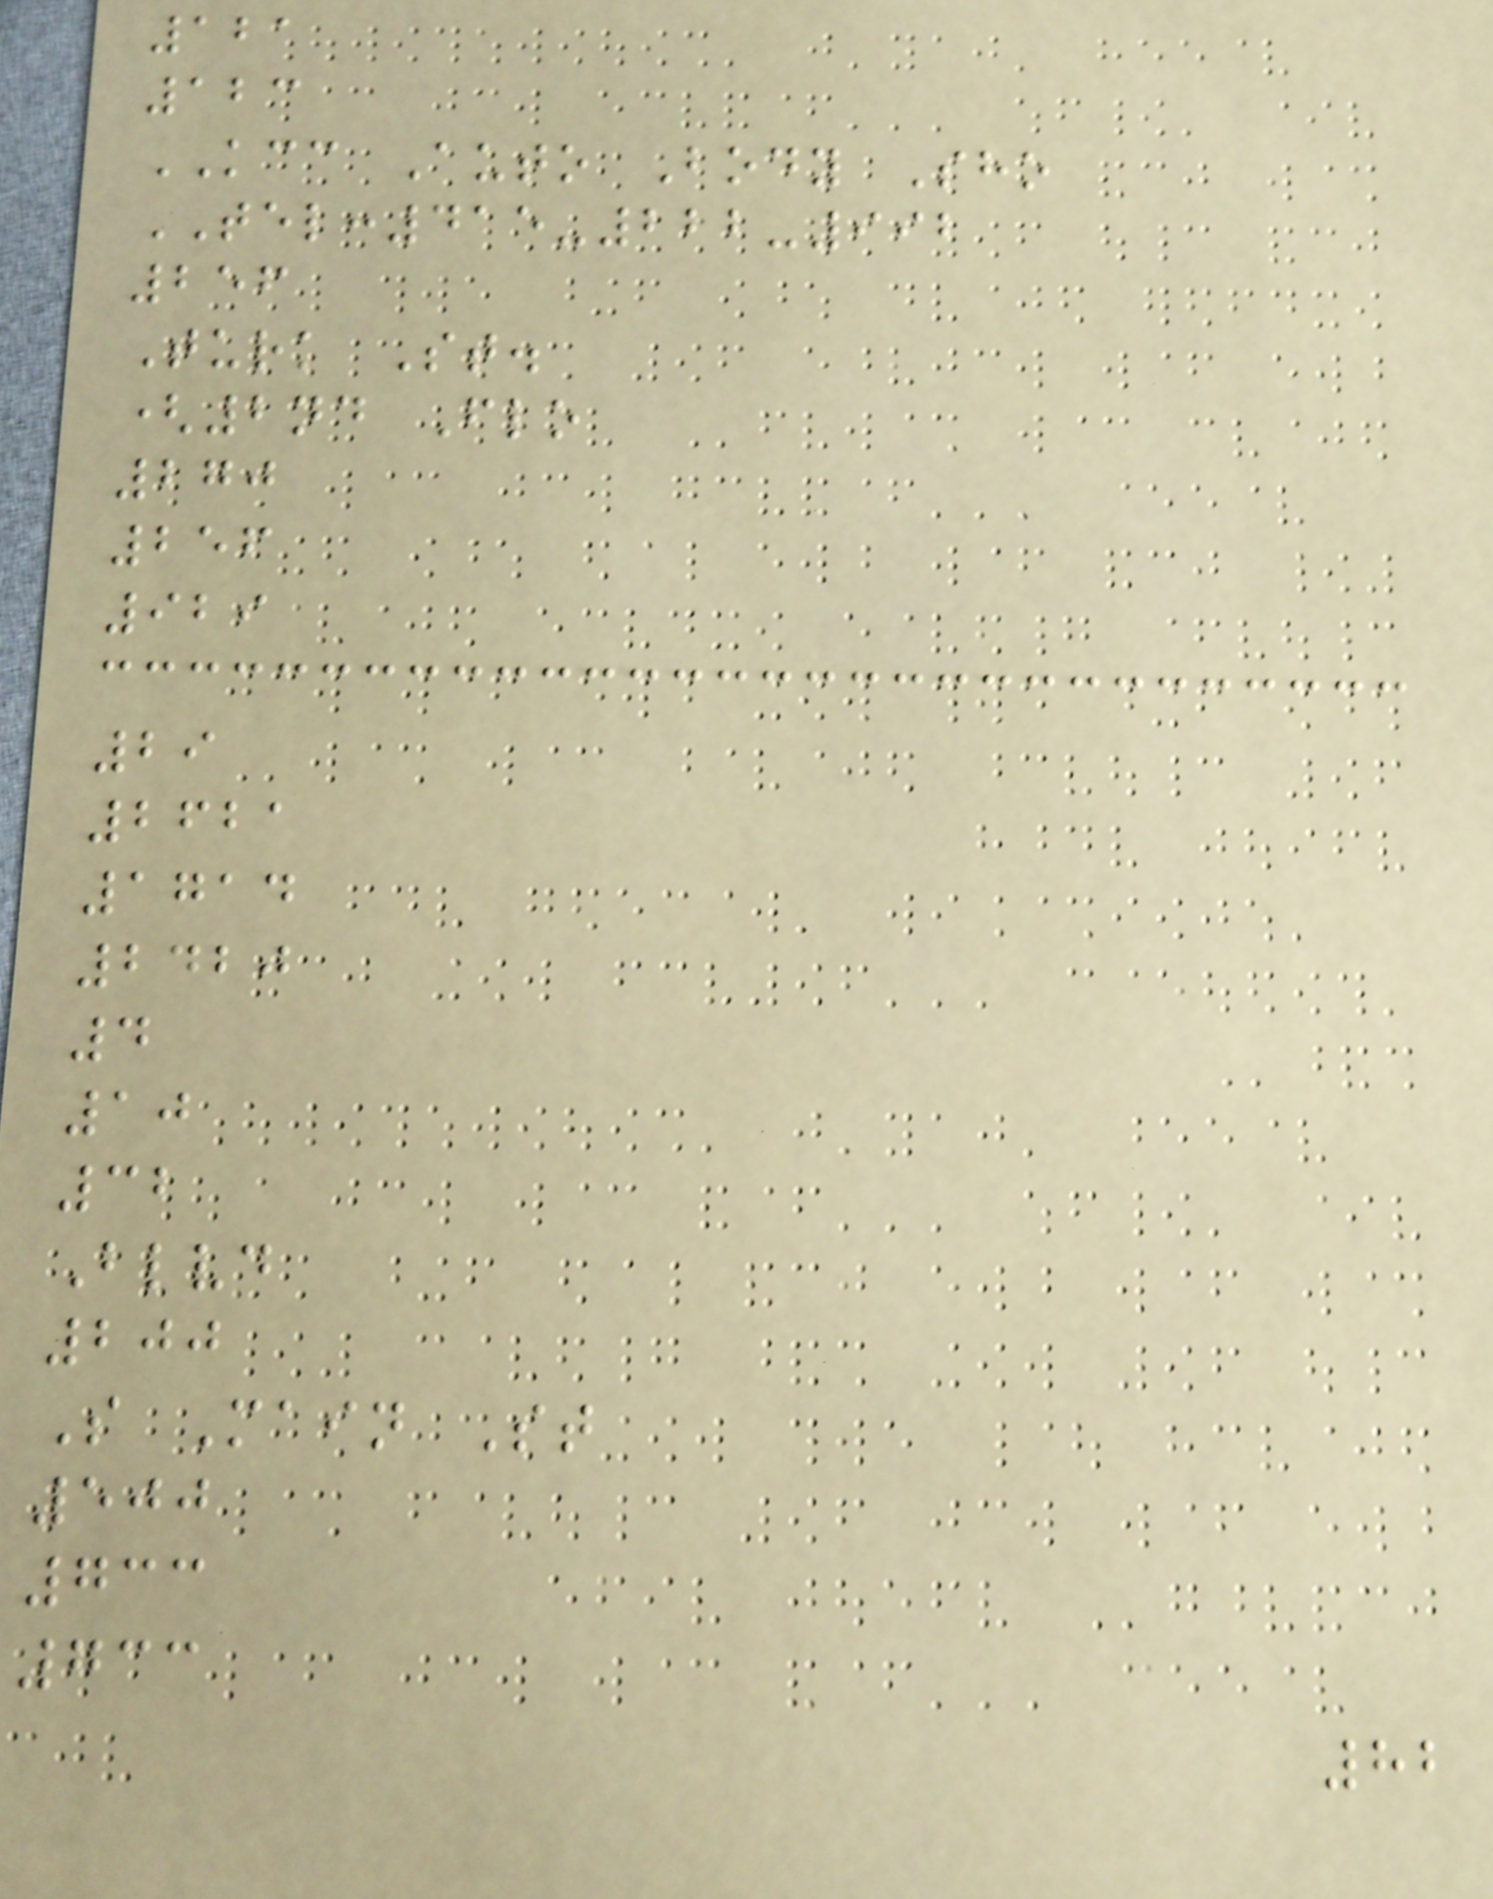121
123
KCC Auto Body Sho
TEL:415-222-992
256
Turk St.
(2nd Flo
270
256
929
29
2621
1714
2420
4
10
32
Blvd
200
S Main St
500
733
733
82
